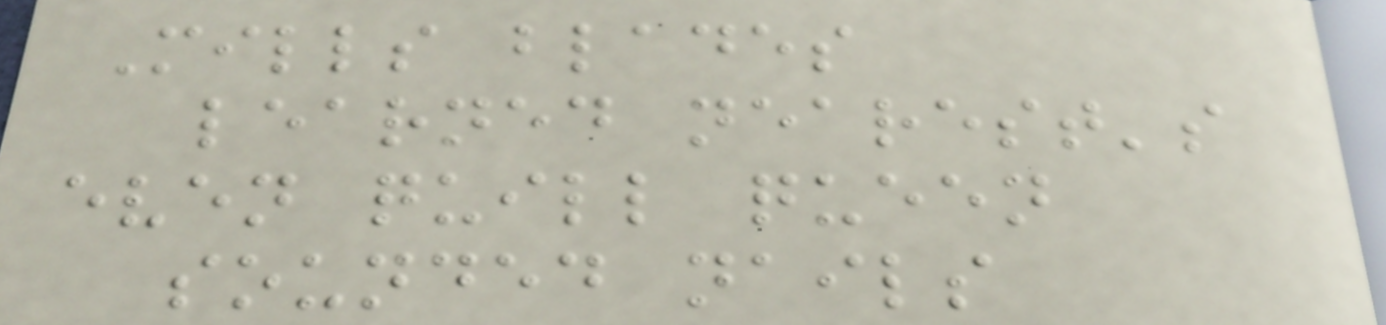Mills blades
learned nearest's
even quill queen
sounded nails
